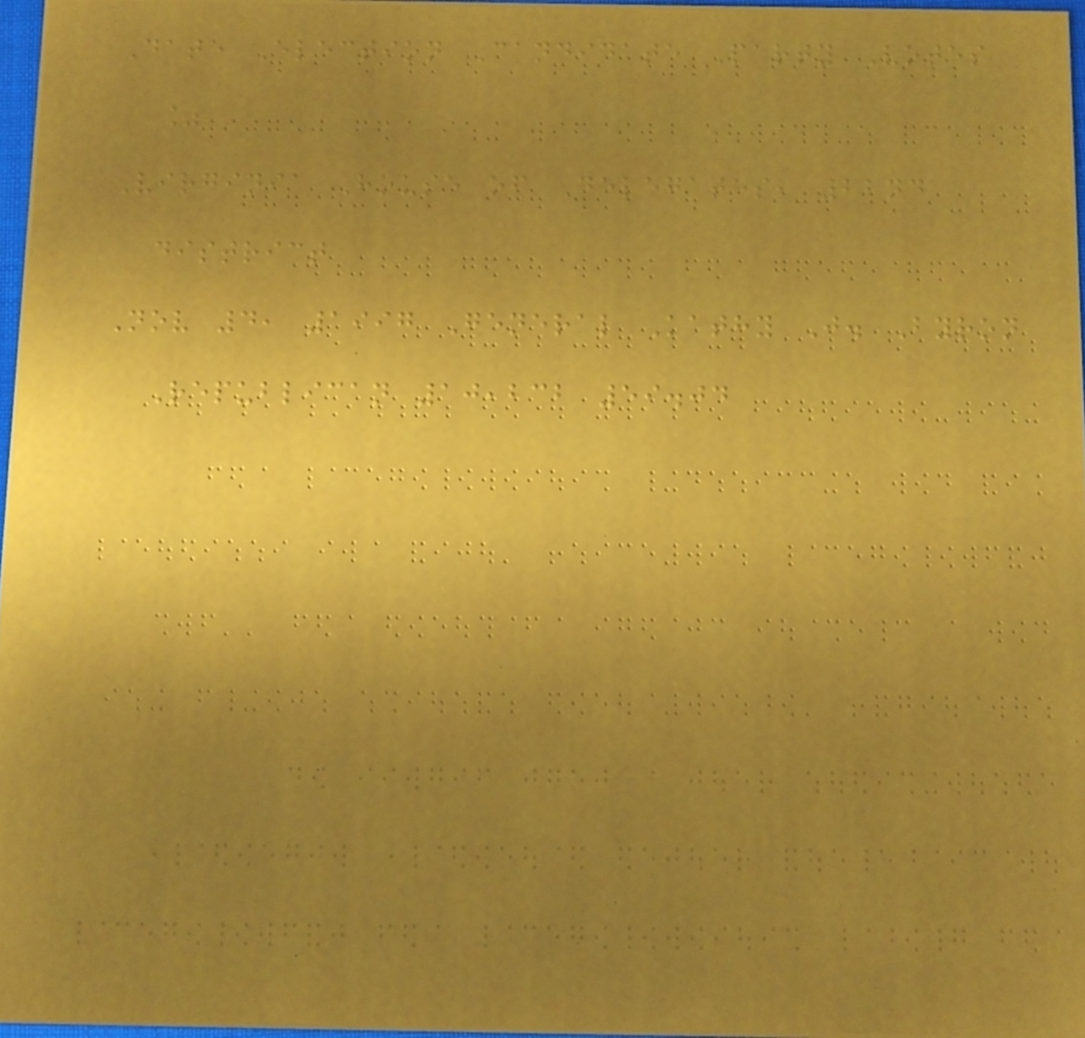Date Election Candidate Party Votes
%
Virginia House of Delegates, 22nd
district
Nov 4, 1997 General Kathy J. Byron
Republican 10,232 59.04
